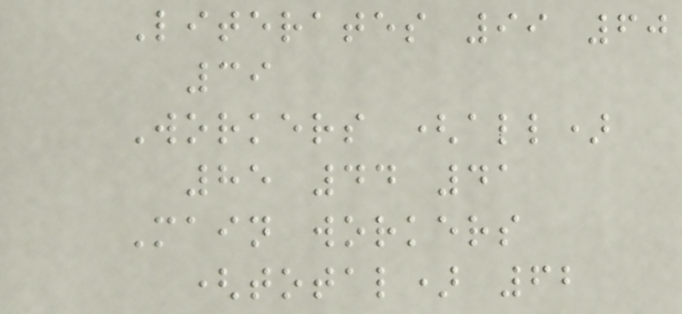Literates 99 60
39
Workers (all)
85 44 41
Main workers
(total) 62
